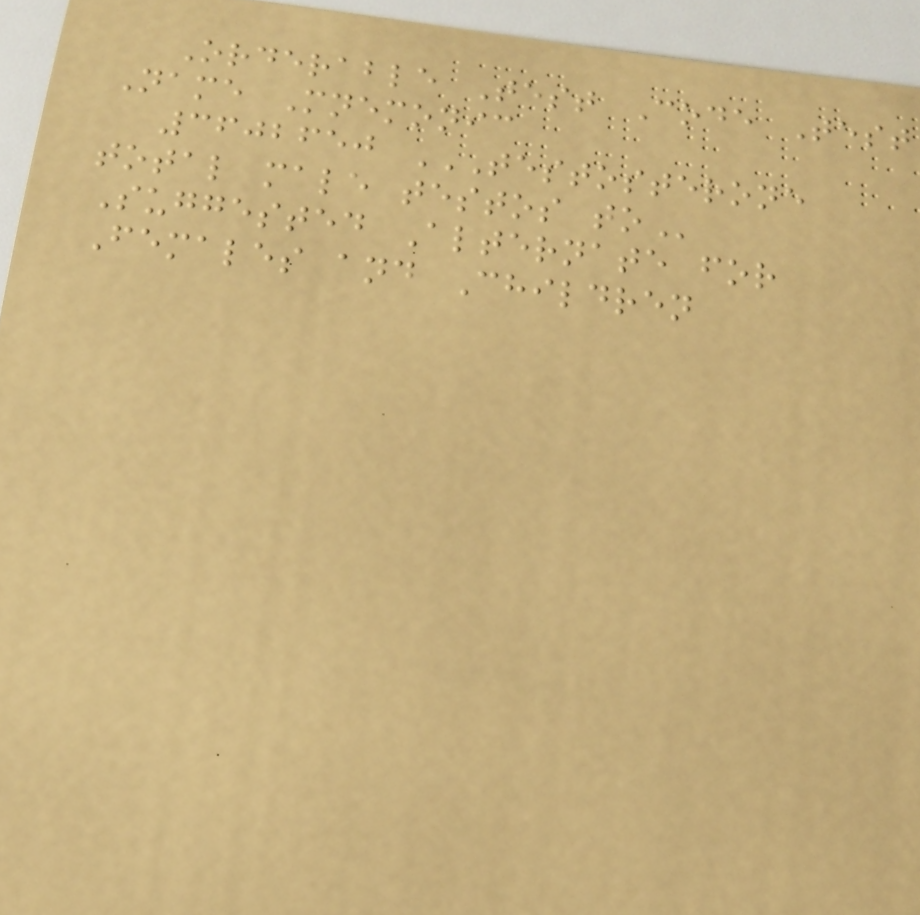Orderable Test Code Test
Name Mnemonic
3602650 TESTOSTERONE
TOTAL MALE TESTOS TO
Suggested Alternate for
Females and Children
